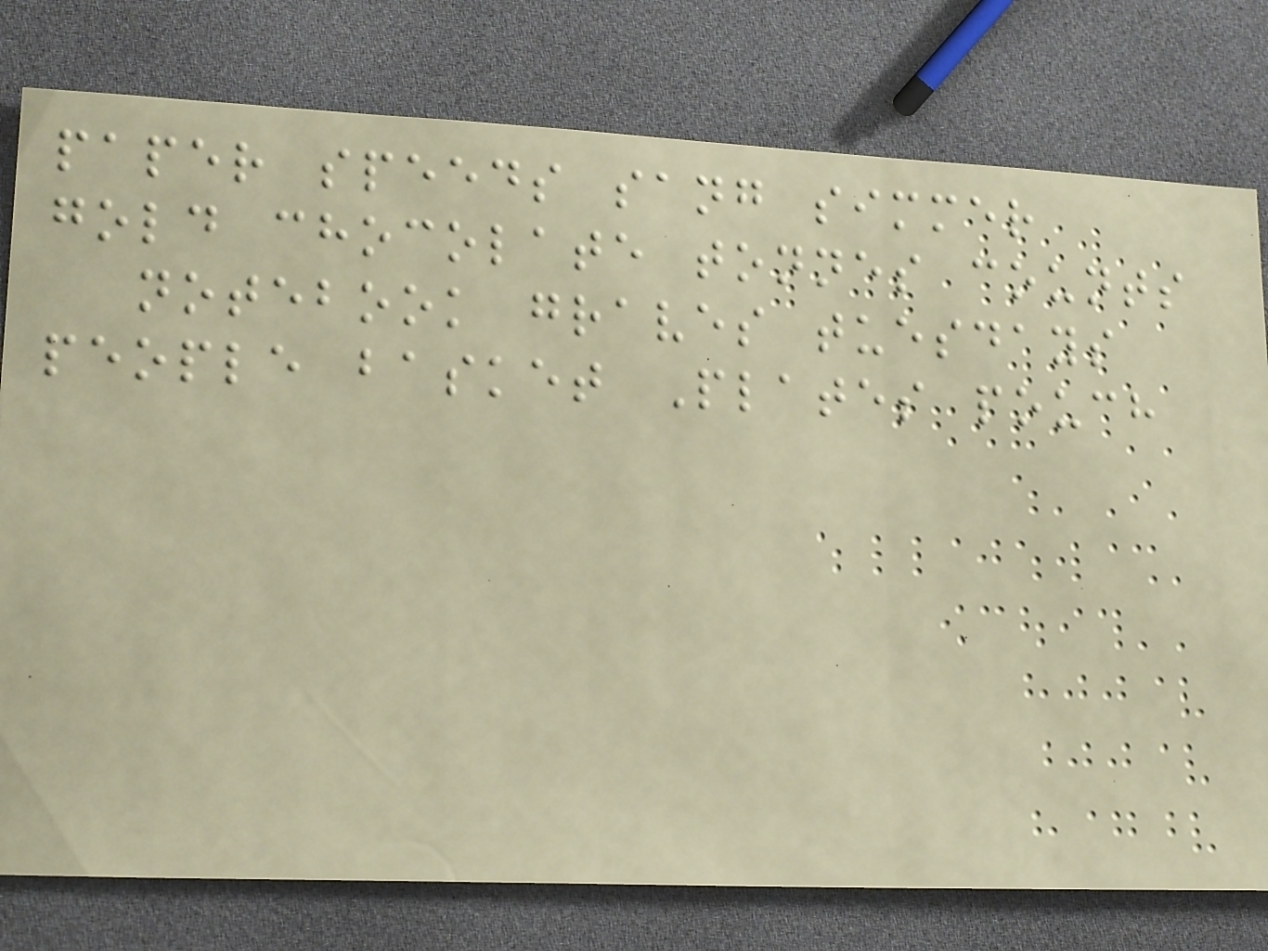paper speeds sang simmer
gold chocolate tonnes counts
notebook graves tuesdays
people basket Plates pouch
